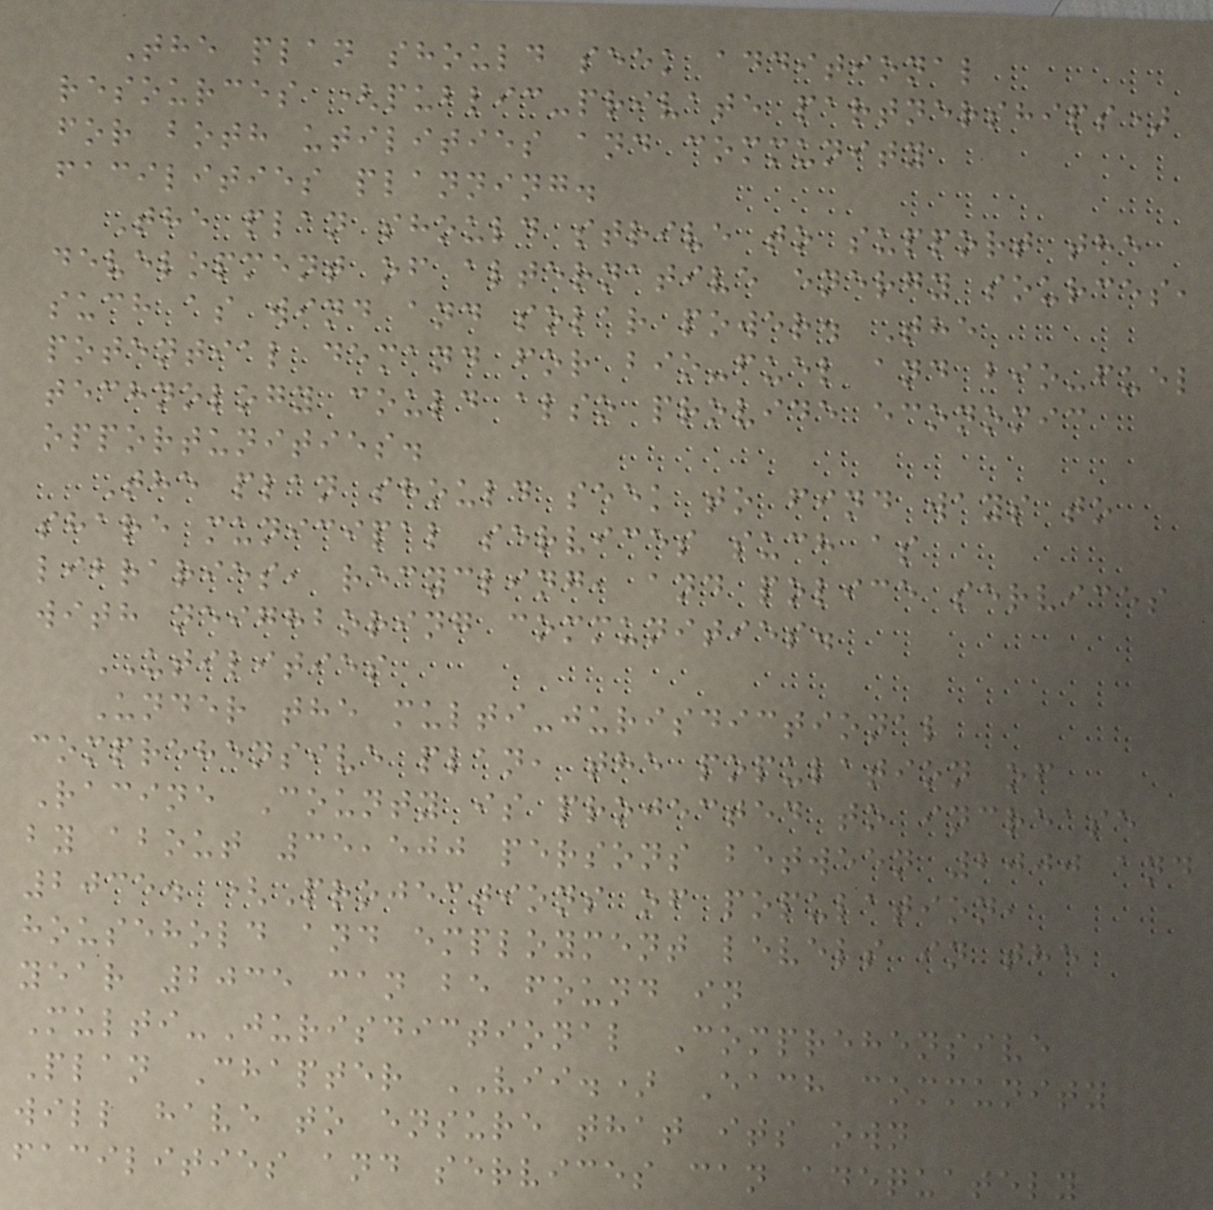The plan should seek additional
resources (public-private partnerships)
for both utilities and community
facilities planning.
The plan should strive to support the
development of alternative energy sources,
such as wind and solar power. The
potential demand for bio-fuel and bio-fuel
technology could also provide economic
opportunities.
The plan should seek to find ways to
share municipal services such as
libraries, recycling, and police services
with neighboring communities.
UTILITIES
Under the multi-jurisdictional
comprehensive plan, the population of
Racine County is projected to increase
by about 35,500 persons between 2000 and
2035. (Projections of population,
household and employment levels in the
year 2035 can be found in
Multi-Jurisdictional Comprehensive
Plan Chapter VII.) Each community
will have to ensure that its own
facilities and services can adequately
